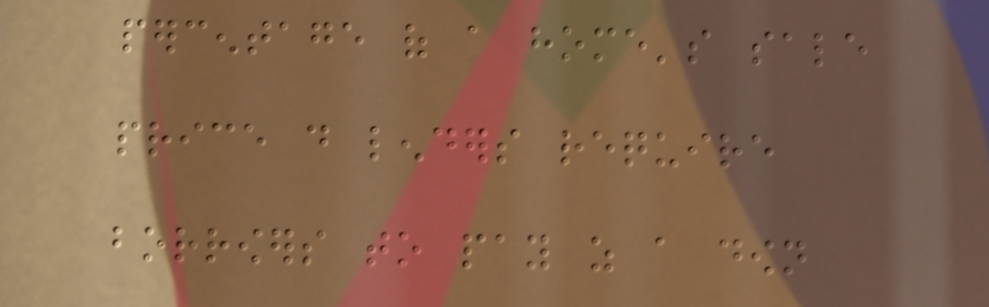percentage of a home's sale
price do lenders require
borrowers to pay as a down
